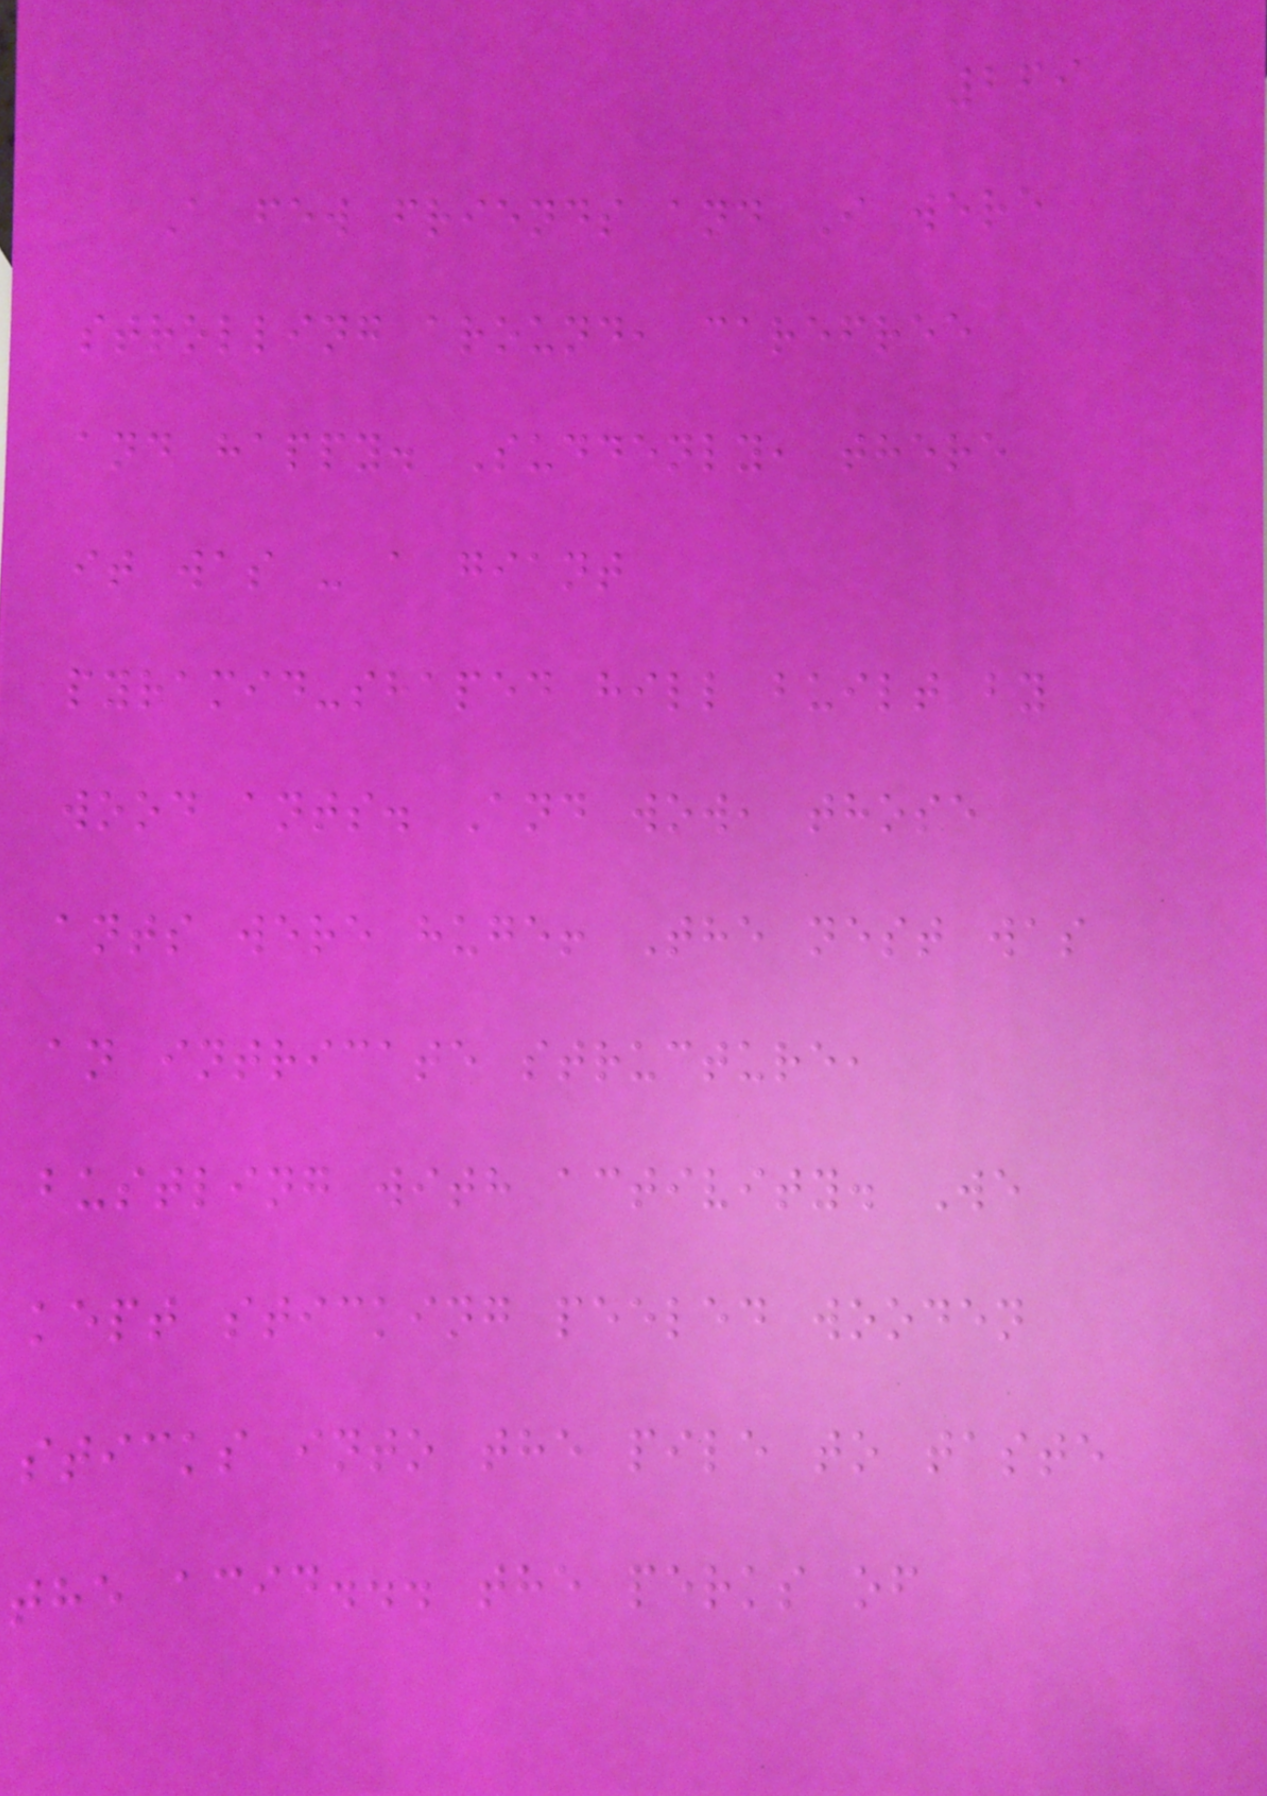269
A few friends and I were
strolling around, carefree
and happy. Suddenly, there
it was - a giant
pyramid-shaped hill built by
wood ants. And wow, those
ants were huge! The nest was
an intricate structure,
bustling with activity. We
kept sticking peeled wooden
sticks into the pile to taste
the acid... the perks of
